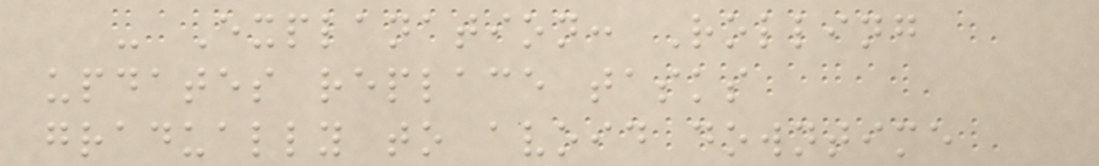- Explanation: Rolling
updates replace tasks
gradually to avoid downtime
